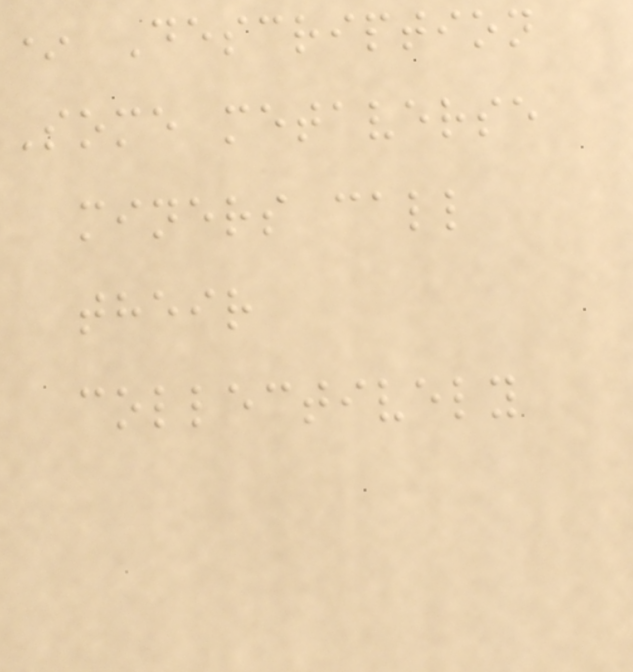* Description
Some metaverse
miners call
their
collectively
